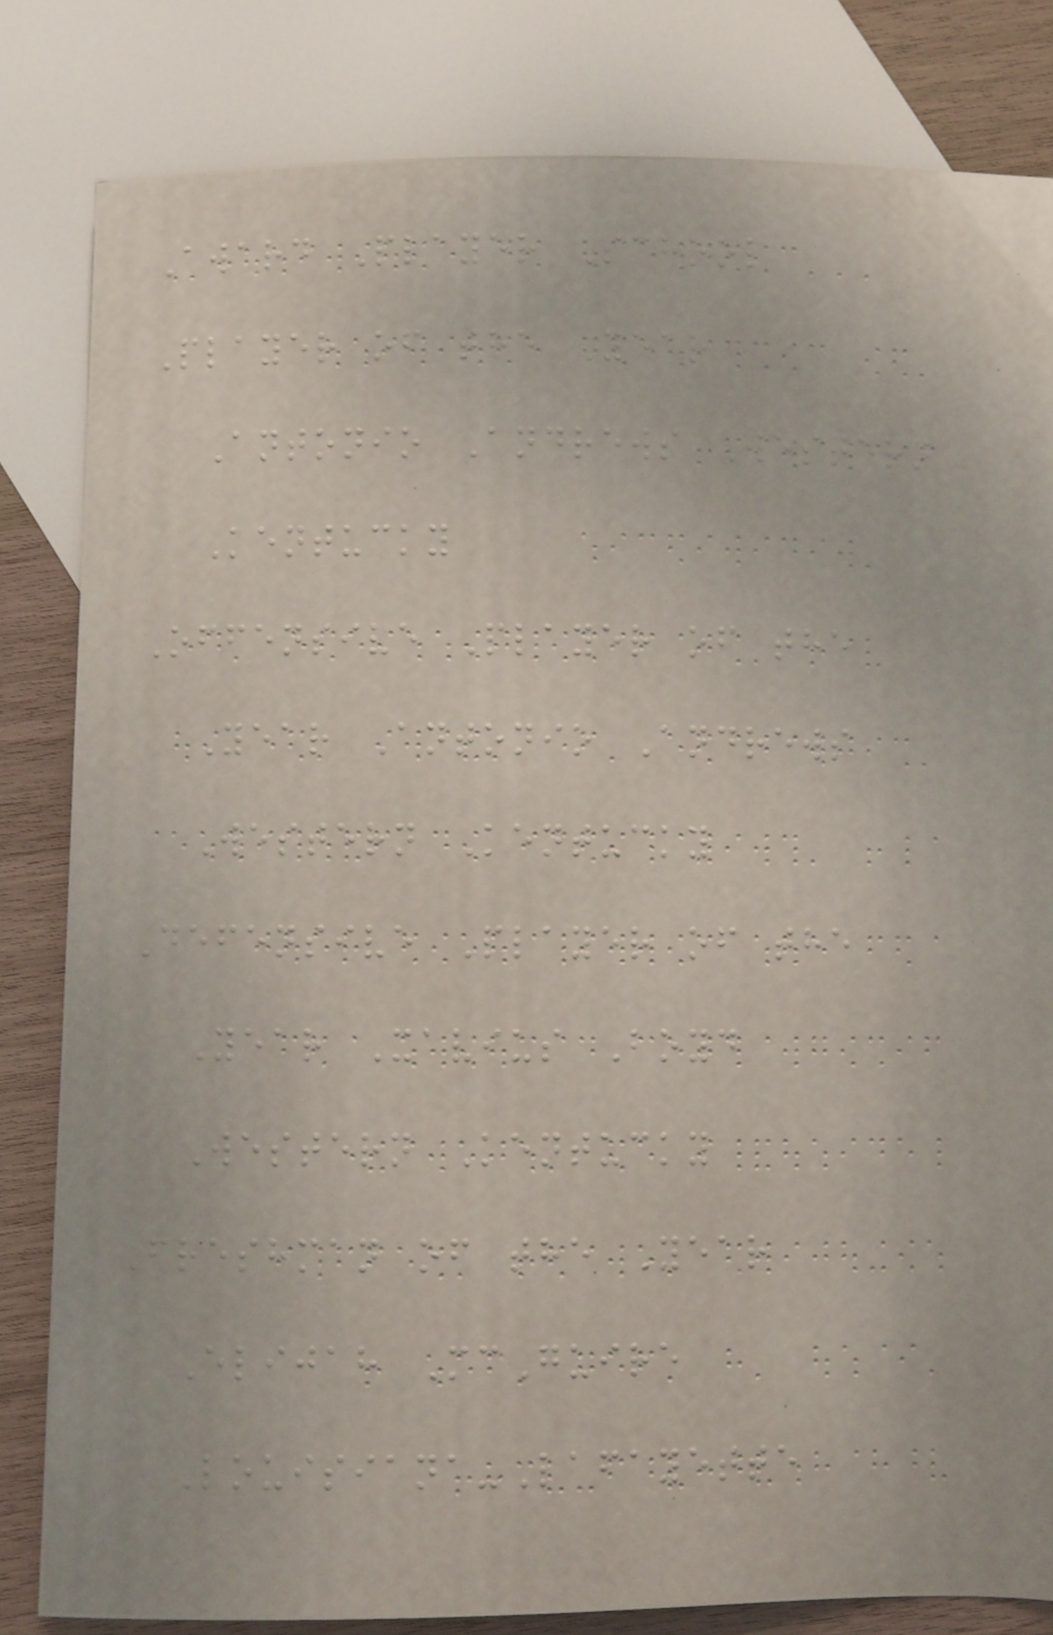Award Player School
Player of the Year
Antonio Andrews Western
Kentucky
Offensive Player of the
Year Antonio Andrews
Western Kentucky
Defensive Player of the
Year Xavius Boyd
Western Kentucky
Freshman of the Year
Elijah McGuire
Louisiana-Lafayette
